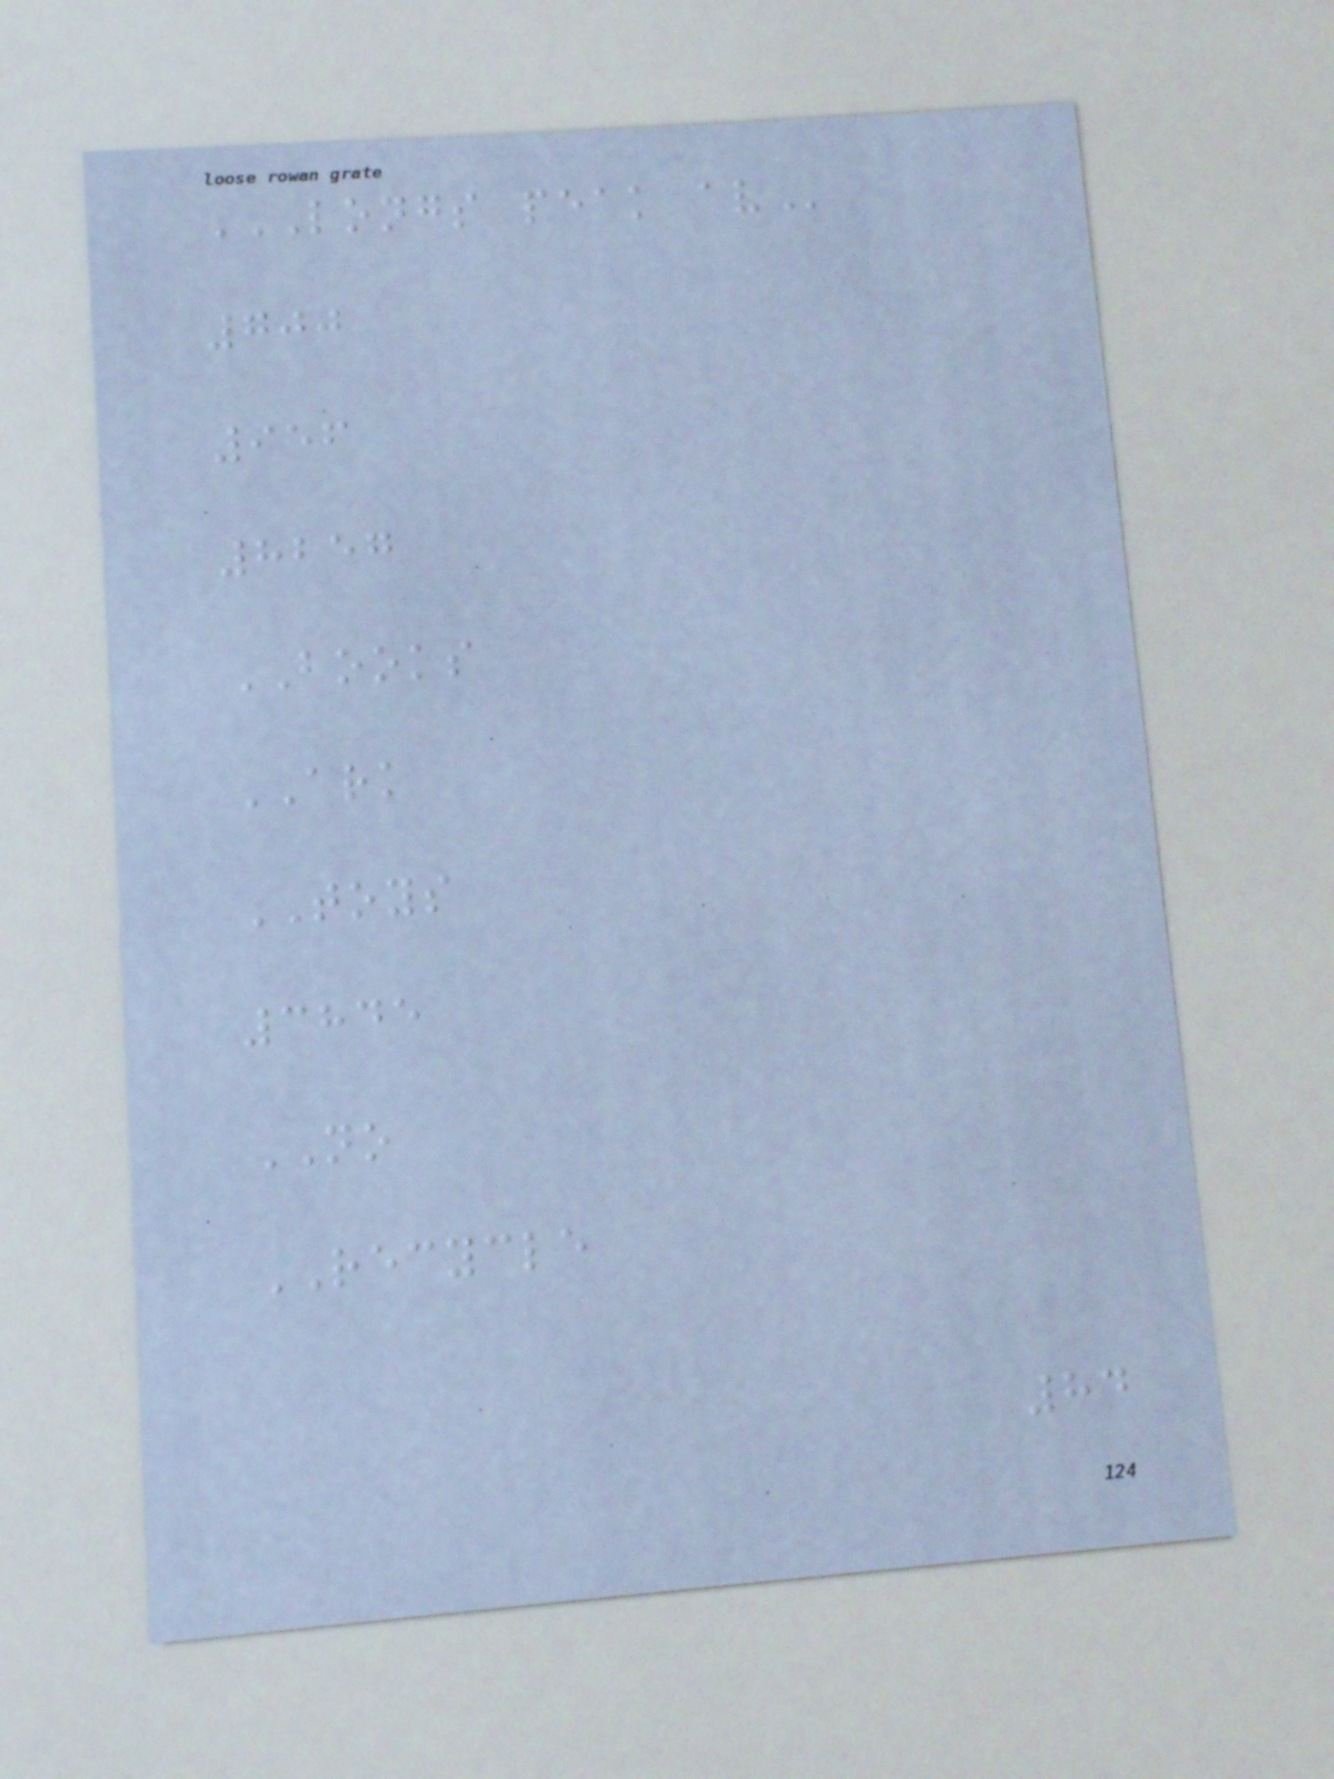LONGS PEAK AV
700
956
8257
BOOKS
ARK
TOYS
3845
NO
RECYCLE
84
